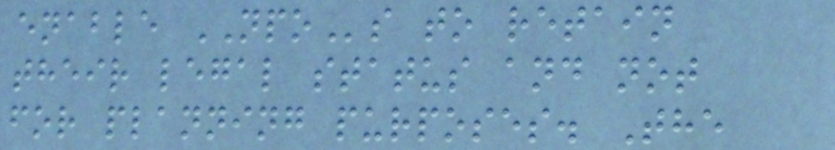enable NPOs to retain
their legal status and not
for planning purposes. The
